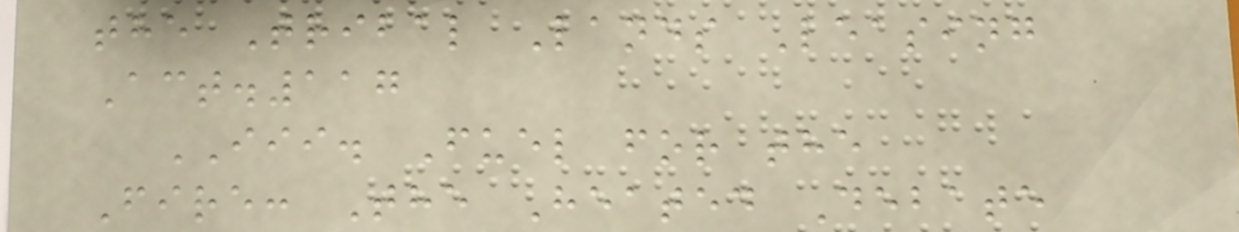the Tribal Lands Leasing
Act.117
III. Fuel for the
Fire: The Heated Debate
